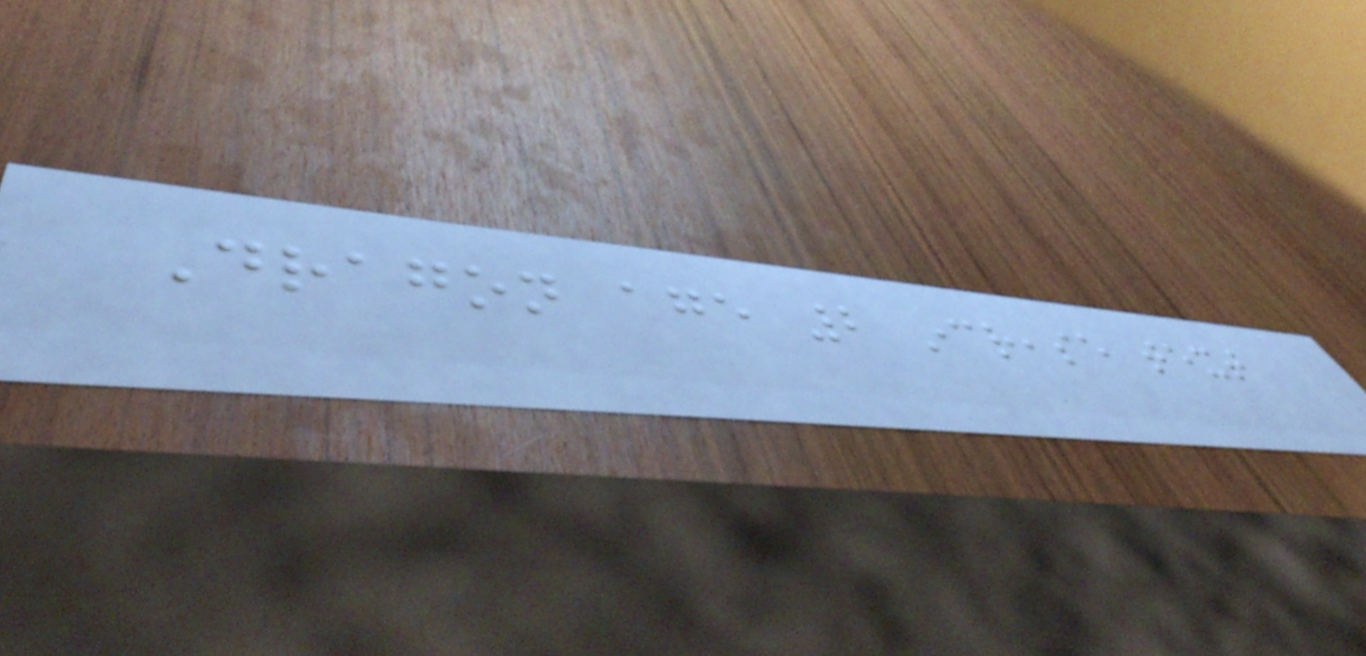Dragon age 2 increase text
